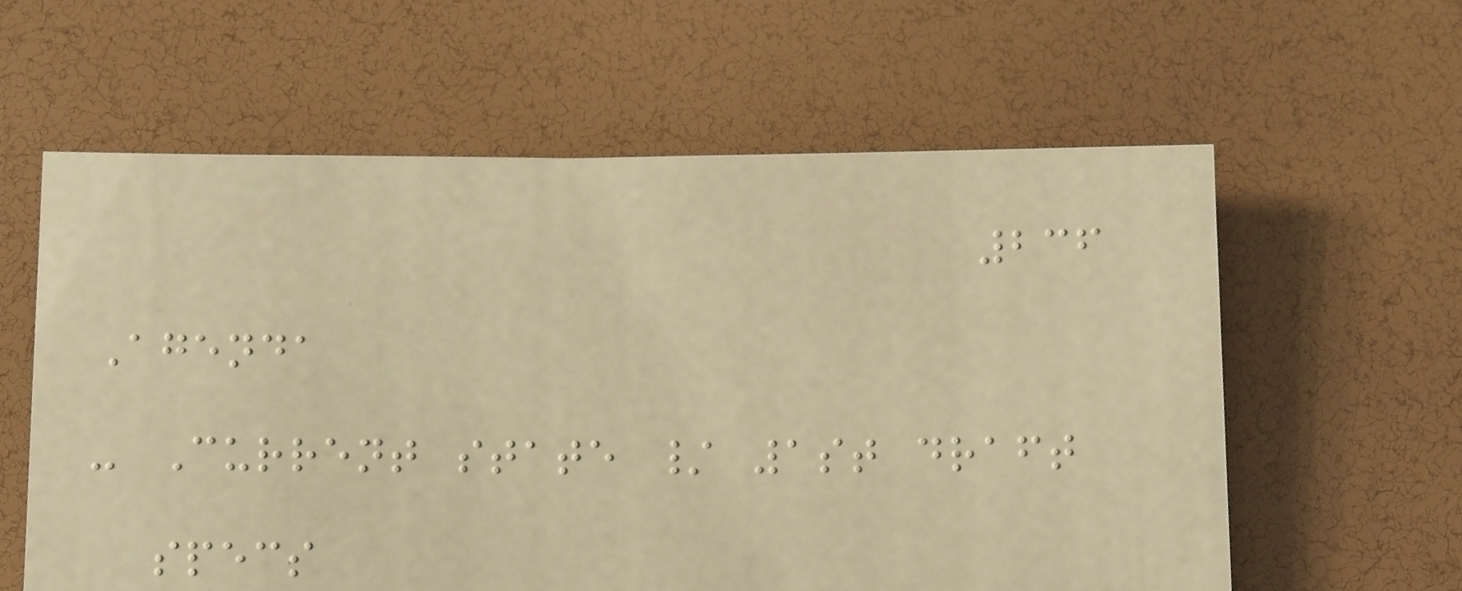236
Agenda
- Current state / 1st draft
specs
